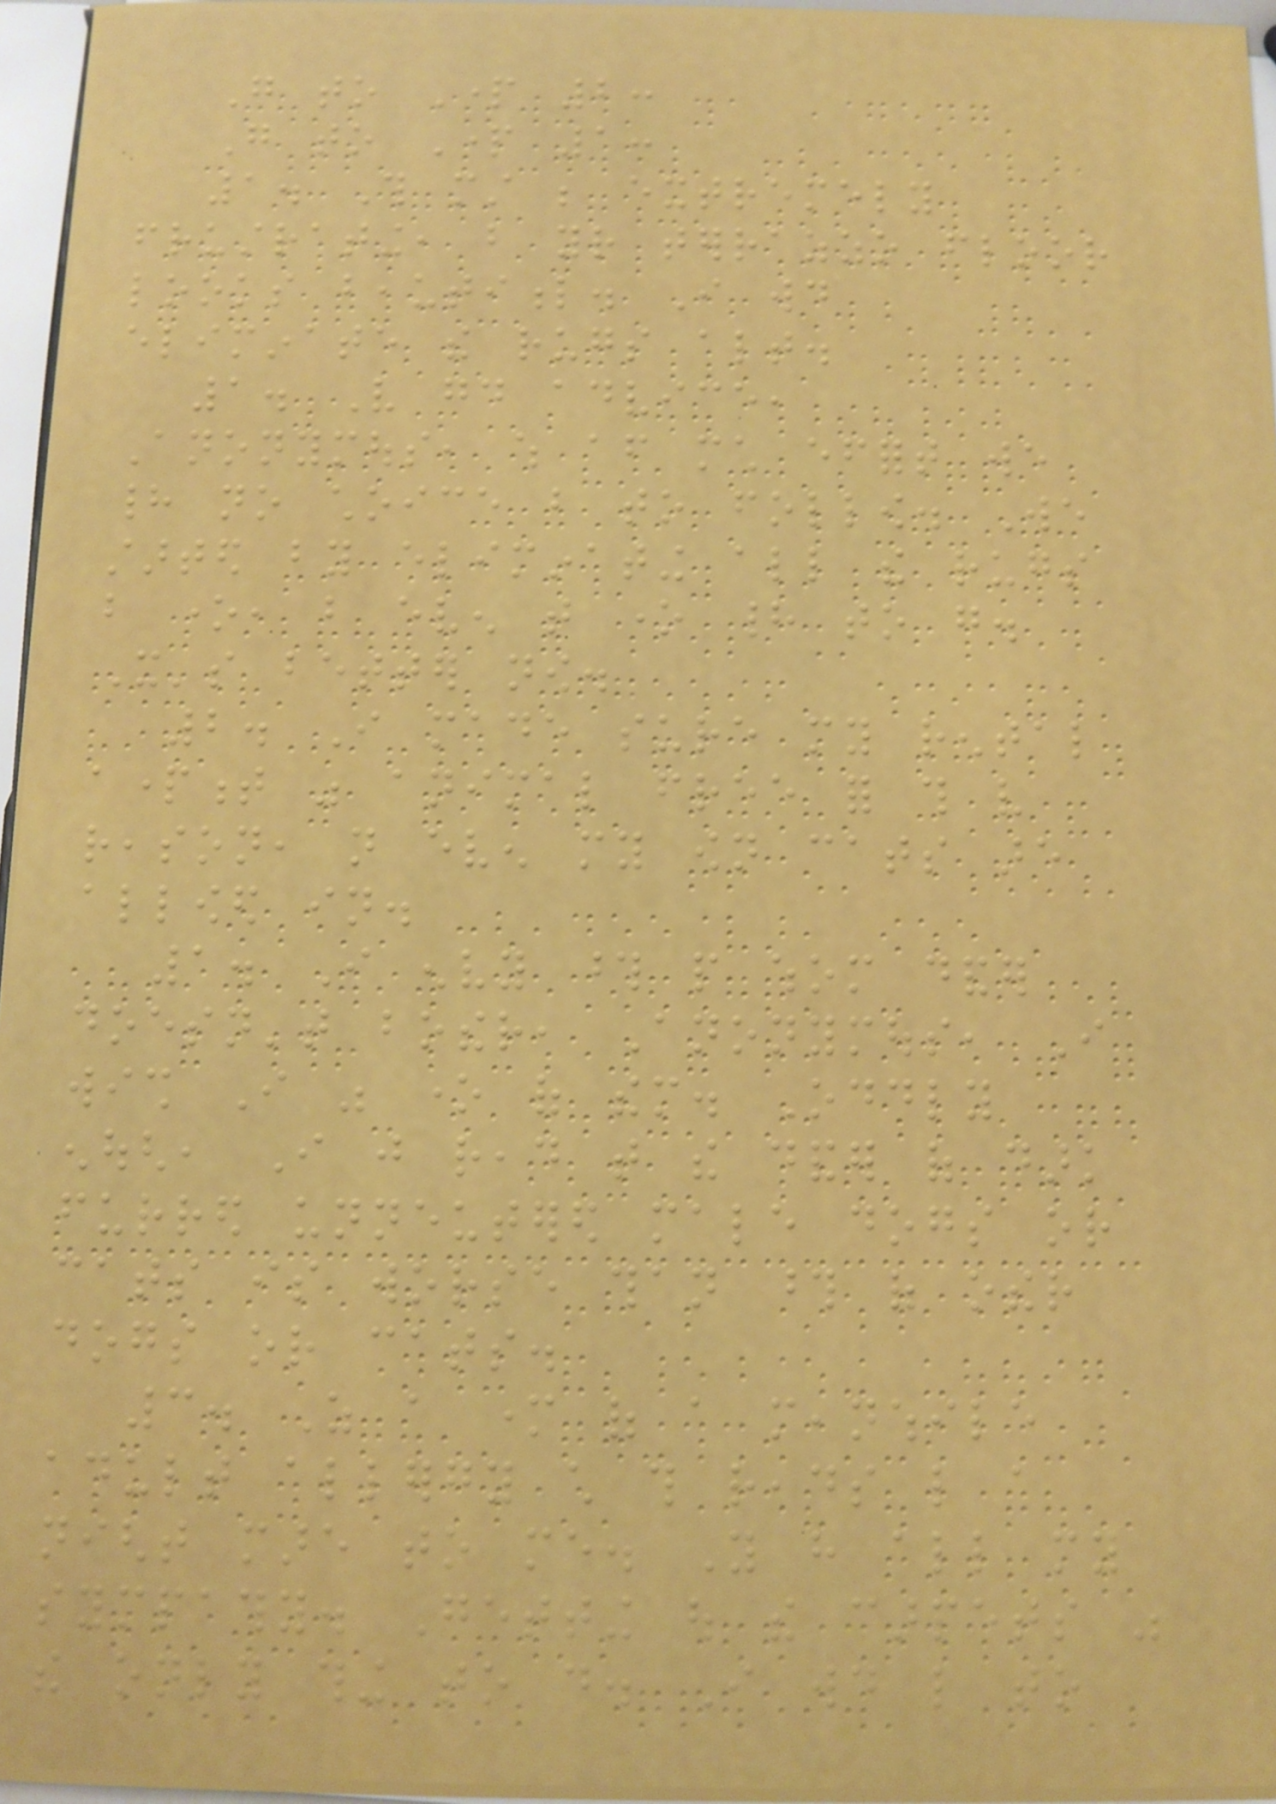Go to Part 2:
Go to Part 1:
1. This must be extremely
frustrating, but your terrazzo floor
looks beautiful. I would
eliminate the rugs altogether.
1. Very good advice,
Anonymous, which after much effort we
had no choice but to follow. We
started by eliminating all the rugs
but one, but even that one had to go.
It's better now.
2. I made sure my rental
apartment was animal free for this very
reason, not even my own cats are
allowed in.
1. I envy those people whom dander
doesn't bother, Anonymous, I
wish I was one of them. Oddly
enough, I just read that the dander of dark
furred unneutered male dogs or
cats is worse than those of other
dogs or cats.
3. As a mother of a meanwhile
adult allergy child this reads like a
night mare to me. You have all my
sympathy. Getting out the carpets was
the only thing to do. I would like to
